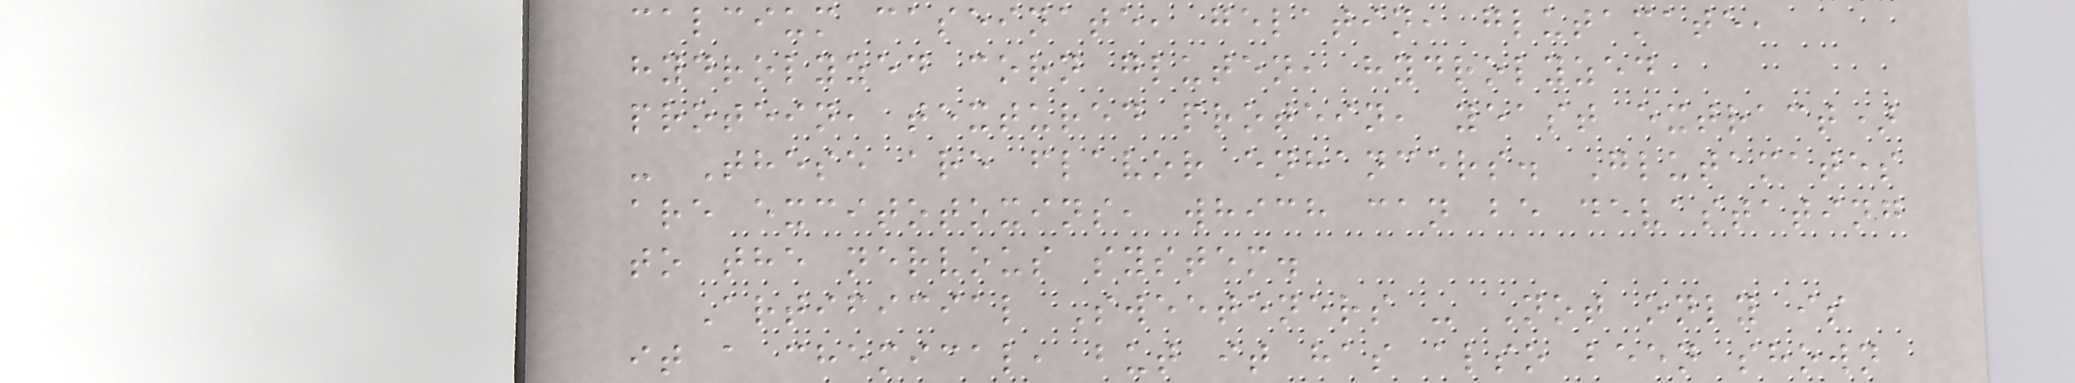calcium caseinate, gelatin, glutamate,
hydrolyzed corn gluten, hydrolyzed
protein, textured protein, yeast extract)
- These are flavor enhancers. Glutamates
are excitotoxins, which can be devastating
to the nervous system.
Artificial Sweeteners - Not only is
it a chemical, but it has also been shown
